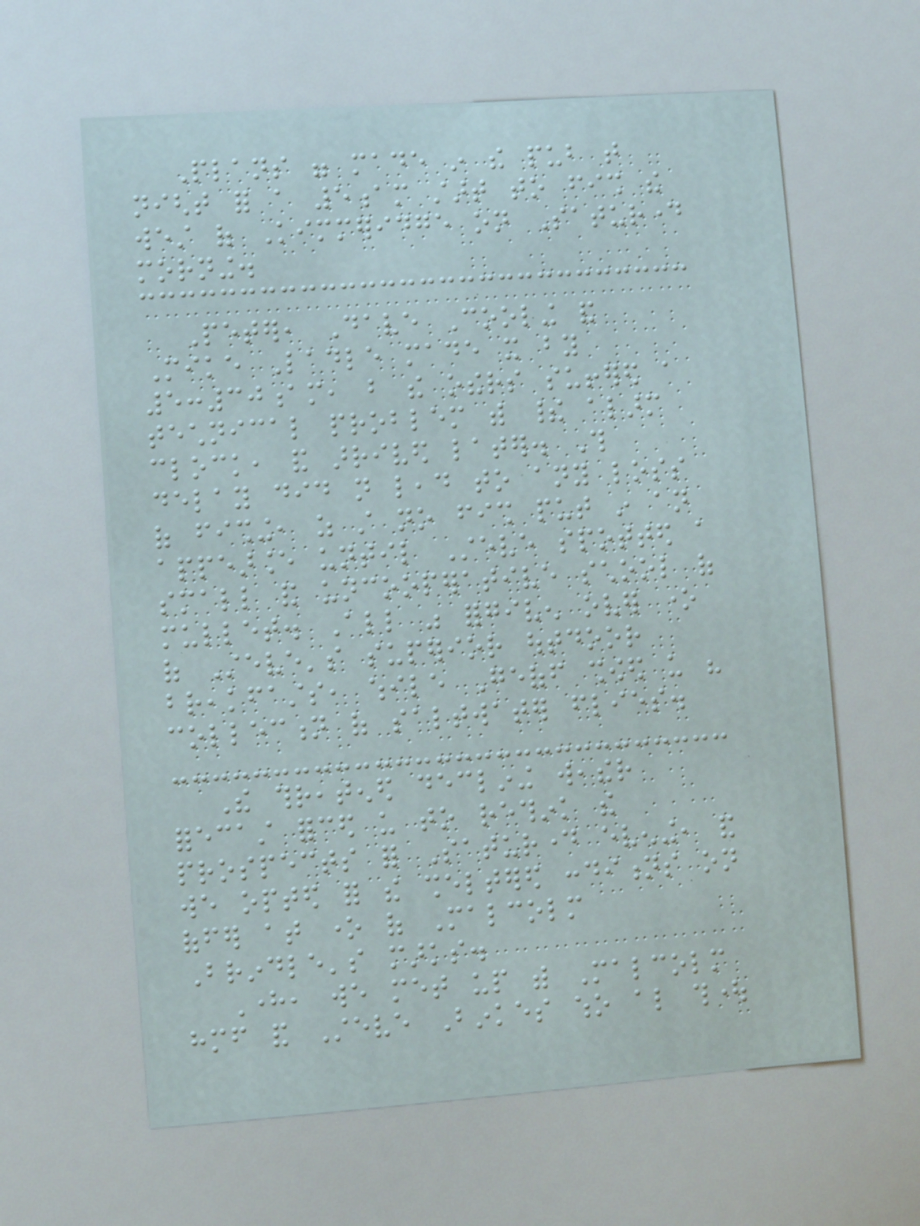Plans were made in the pub that
night for a 5am start to fish the
west of Kimmeridge on Saturday
morning.
Peter, Dave Cooling and
Mike Ladle made it by
5:30am, but the others suffered a
technical problem with their alarm
clock, and arrived later. This
delay did not lead to any loss
of fishing, as still no fish put in an
appearance until Steve spotted a
small and uncooperative school of
mullet. All was forgiven over one
of Steve's superior outdoor
breakfasts, while Geoff showed us his
collection of saltwater flies.
The threatened declining weather
forecast forced us to rethink the
prospects for Saturday evening, and
we opted for the sheltered conditions on
offer at one of Malcolm
Brindle's marks.
Here, we met up with Malcolm
himself and Steve Binkes who also thought
